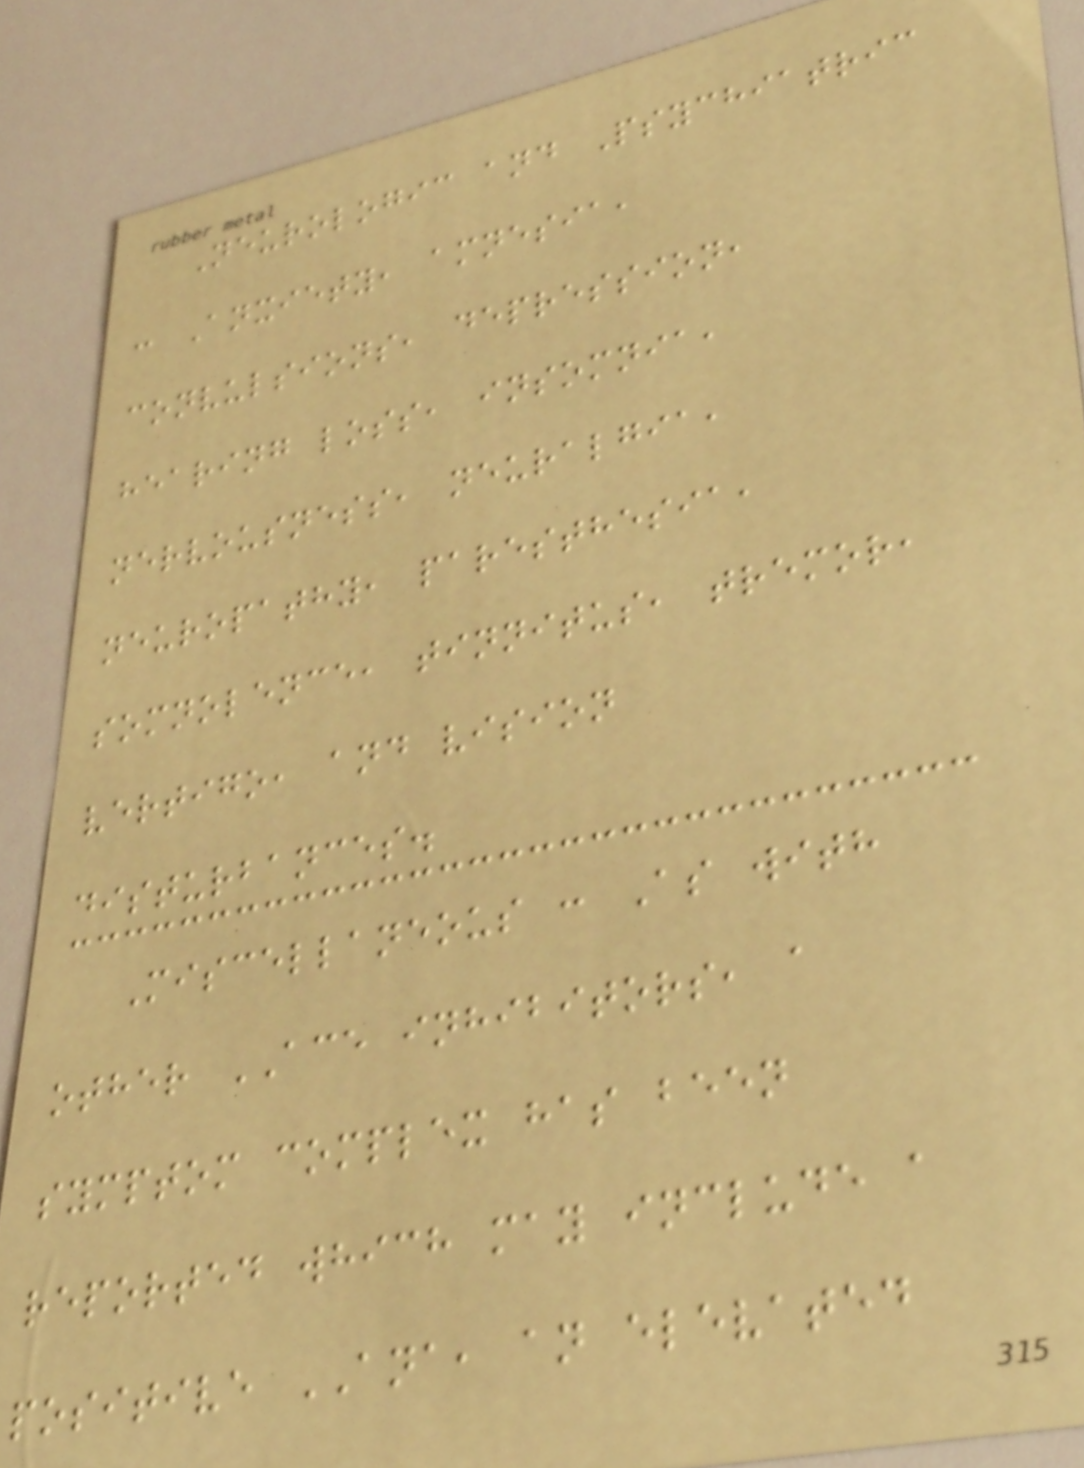Neurologic and Psychiatric
: Anxiety, amnesia,
convulsions, depression,
hearing loss, insomnia,
nervousness, neuralgia,
neuropathy, paresthesia,
somnolence, tinnitus, tremor,
vertigo, and vision
disturbances.
Miscellaneous : As with
other ACE inhibitors, a
symptom complex has been
reported which may include a
positive ANA, an elevated
